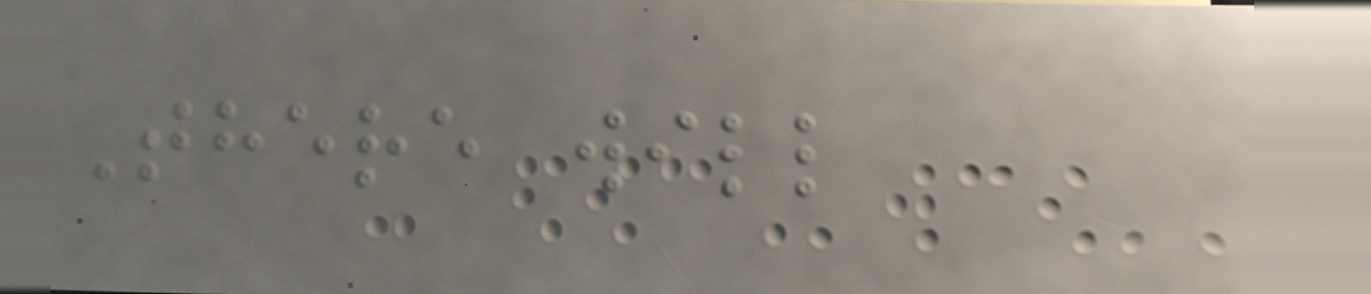There will
